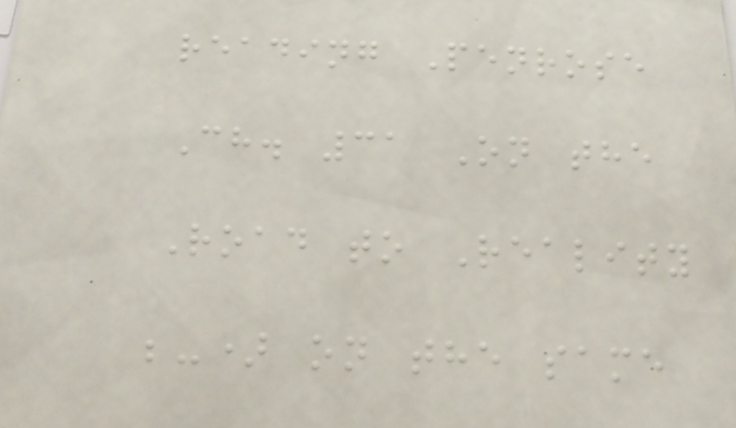reading Penrose
Ch. 31 On the
Road to Reality
;-) on the same
